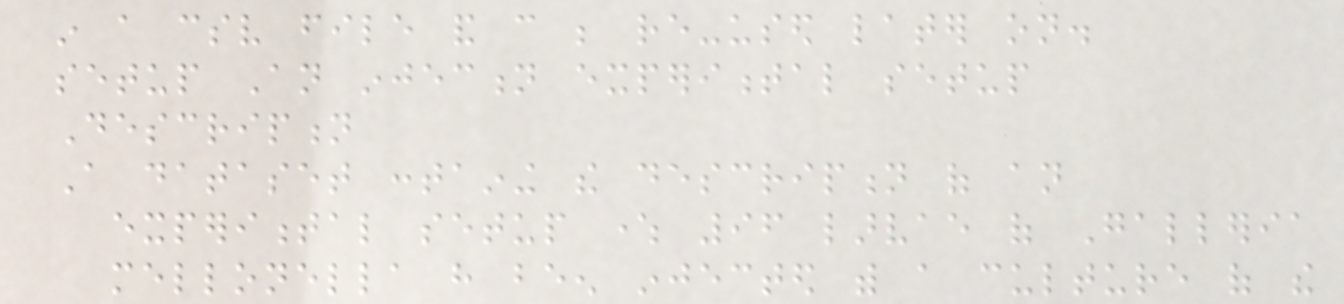in a csv file and can be re-used later on.
setup An injection experimental setup
Description
A dataset containing the description of an
experimental setup where 96 larvae of Galleria
mellonella have been injected with a culture of the
